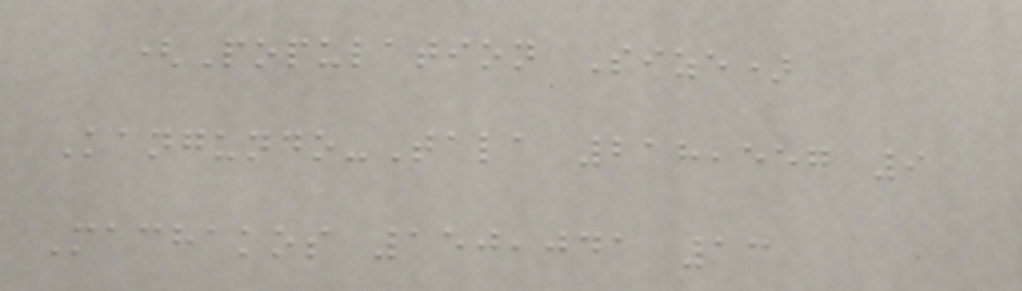(Population Size)
Kangundo-Tala 218,557 9
Machakos 150,041 13
